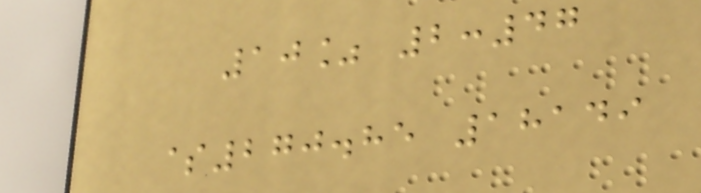10% 2:47
$270.85 18149
